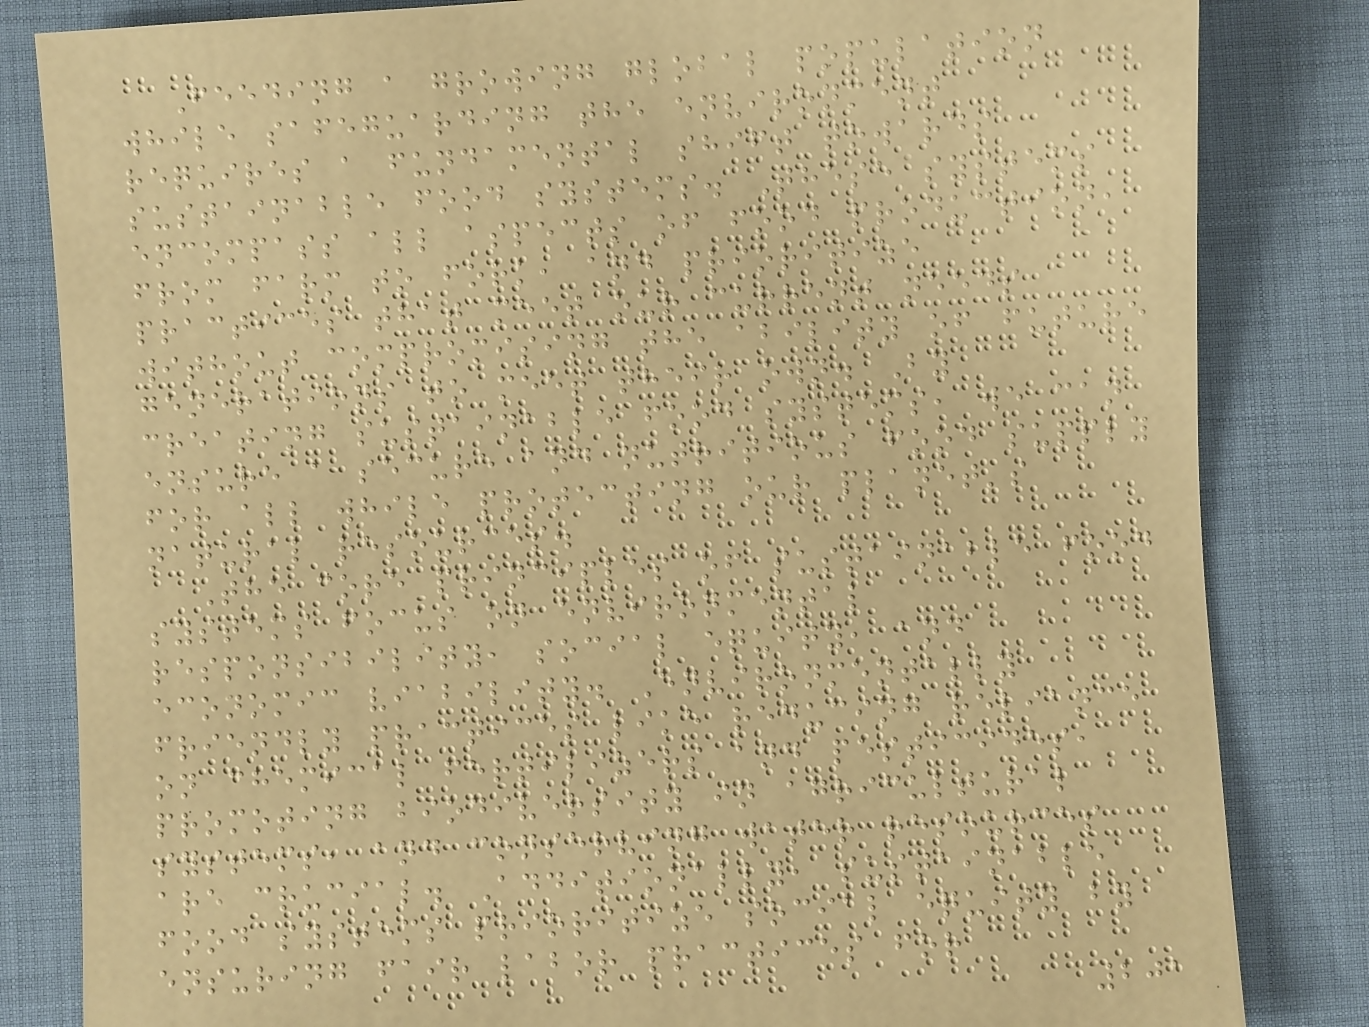Feeding a growing global population
while safeguarding the environment
requires a fundamental shift towards
sustainable food systems. These systems
encompass all aspects of food production,
from farm to fork, and prioritize
practices that meet our current needs
without compromising the ability of future
generations to meet their own. By
creating sustainable food systems, we can
ensure a secure and nutritious food supply
for all while protecting our planet's
natural resources.
The core principles of sustainable food
systems focus on environmental
responsibility, social equity, and
economic viability. Environmentally
friendly practices like reducing reliance
on chemical fertilizers and pesticides,
promoting biodiversity in agricultural
systems, and conserving water resources
are crucial. Additionally, sustainable
food systems prioritize social equity by
ensuring fair labor practices for
201
